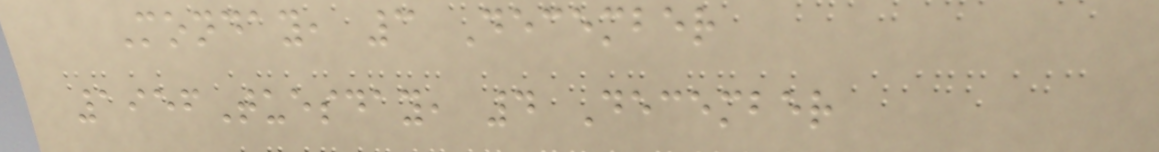Monday, 3 December
1956Tuesday, 4 December
